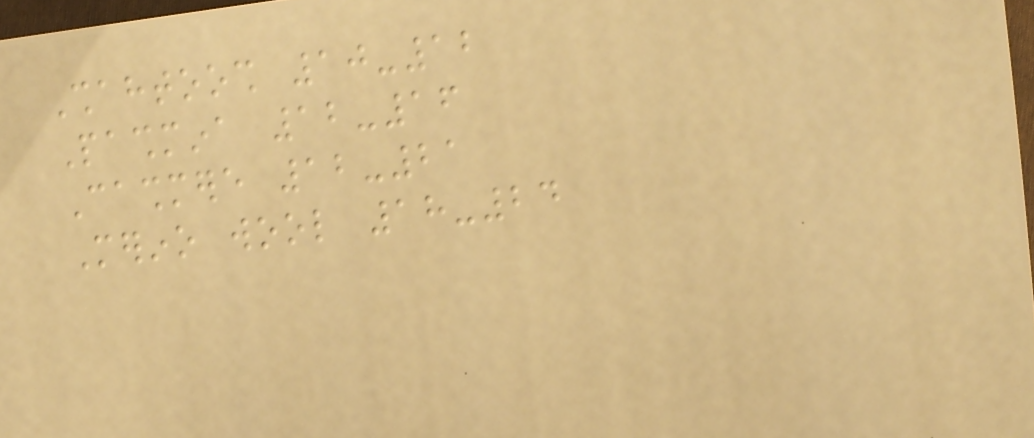Shahtoosh 10-12
Pashmina 12-16
Cashmere 12-21
Merino wool 18-24
